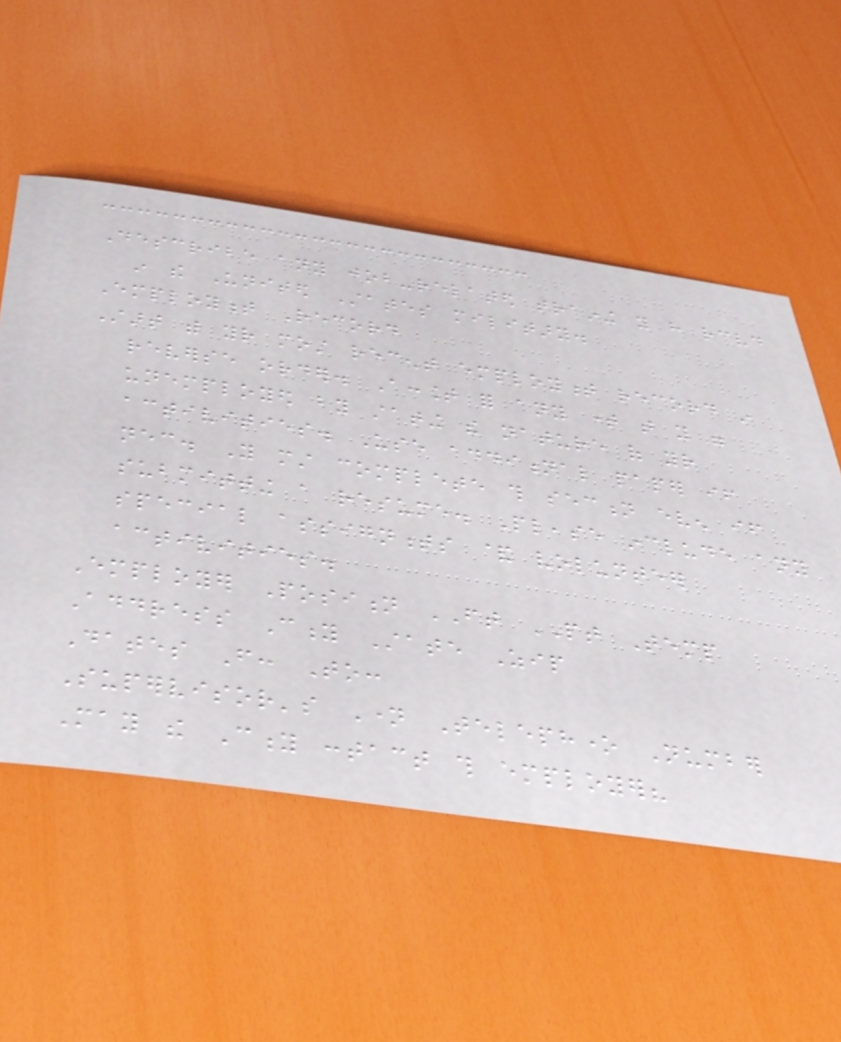Describe any job-related training you have received
in the United States military.
Employment Record
Start with your most recent employment record in
reverse order. Account for any time that you were
unemployed by stating the nature of your
activities. Use additional paper if
necessary. You must complete this section even if
submitting a resume. Please include any
special assignments & volunteer
activities.
Employer Position FT PT Temp
Address City State Zip
Dates From: To:
Supervisor's Name Telephone Number
May the City contact this employer?
